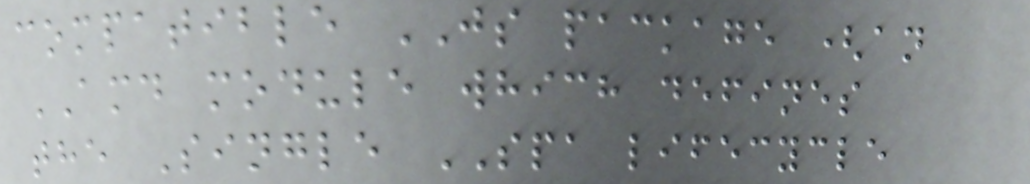compatible JS package (an
AMD module which defines
the Single SPA lifecycle
